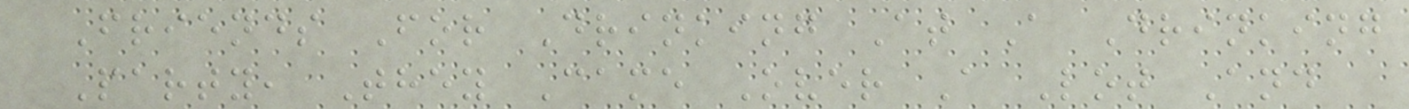Friends For Drinking At A Drinking
Party, They Came Over A Lot And
